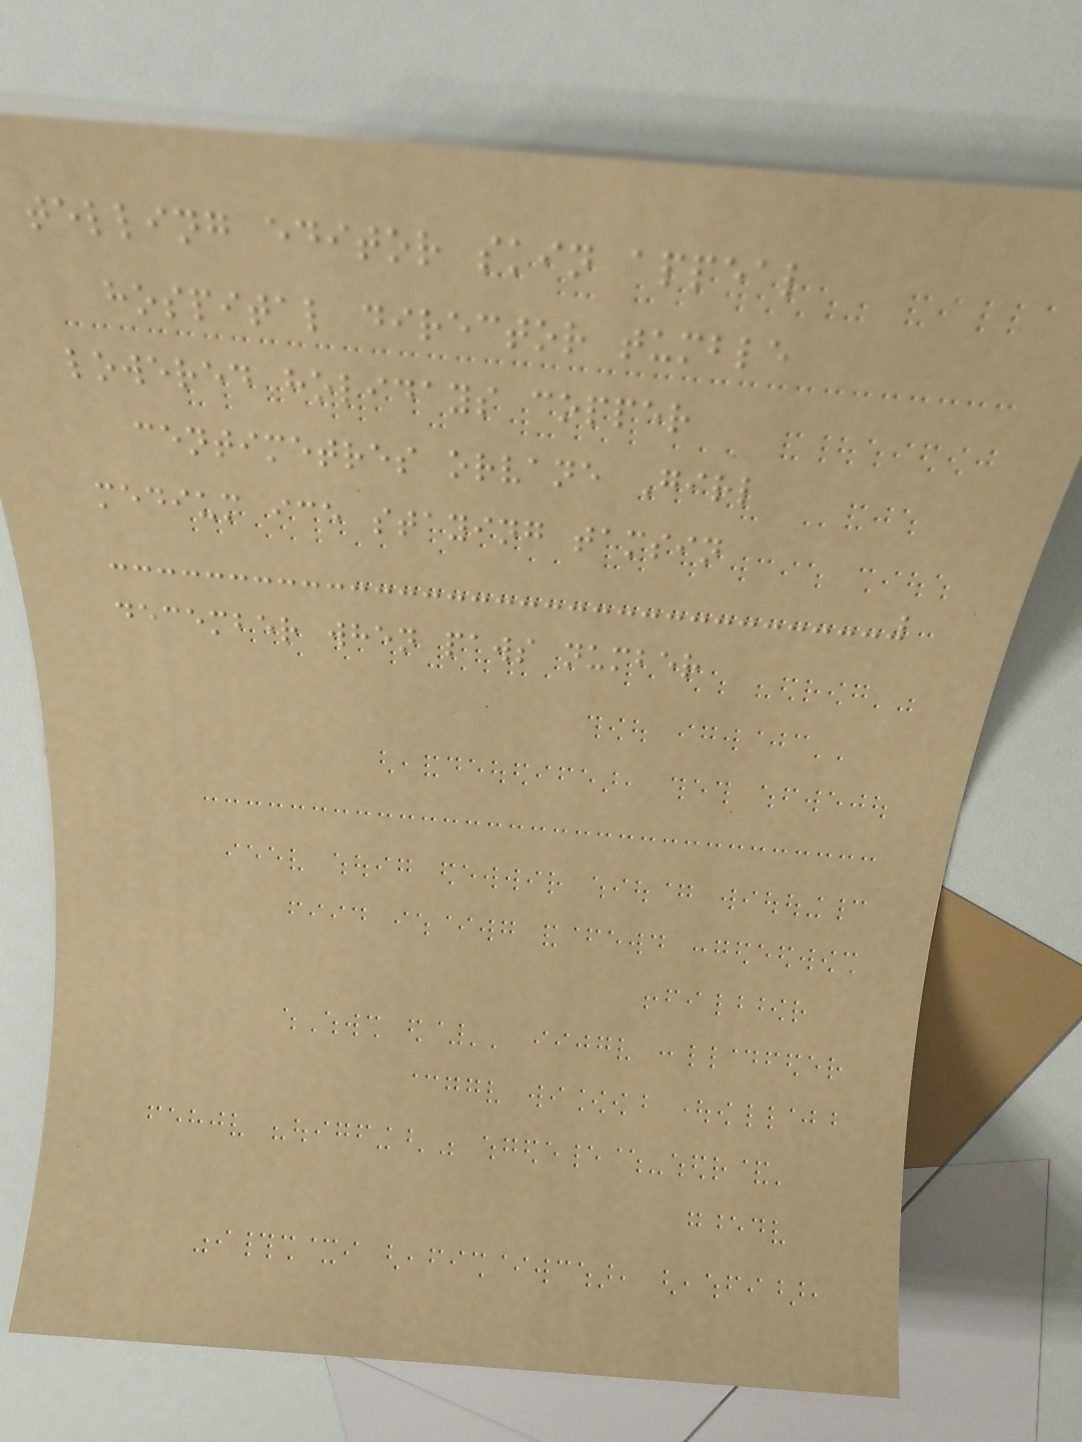telling editor skin appeal
hospital director tumble
lowered holidays copper
centimetres orvane Girl
medium ice staying tamsin
december when paws number
